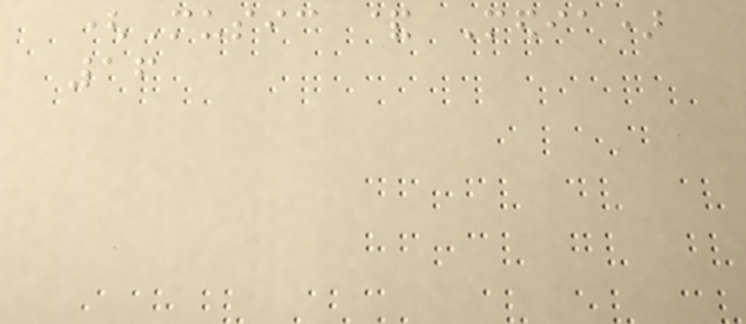(Music & Media)
16
